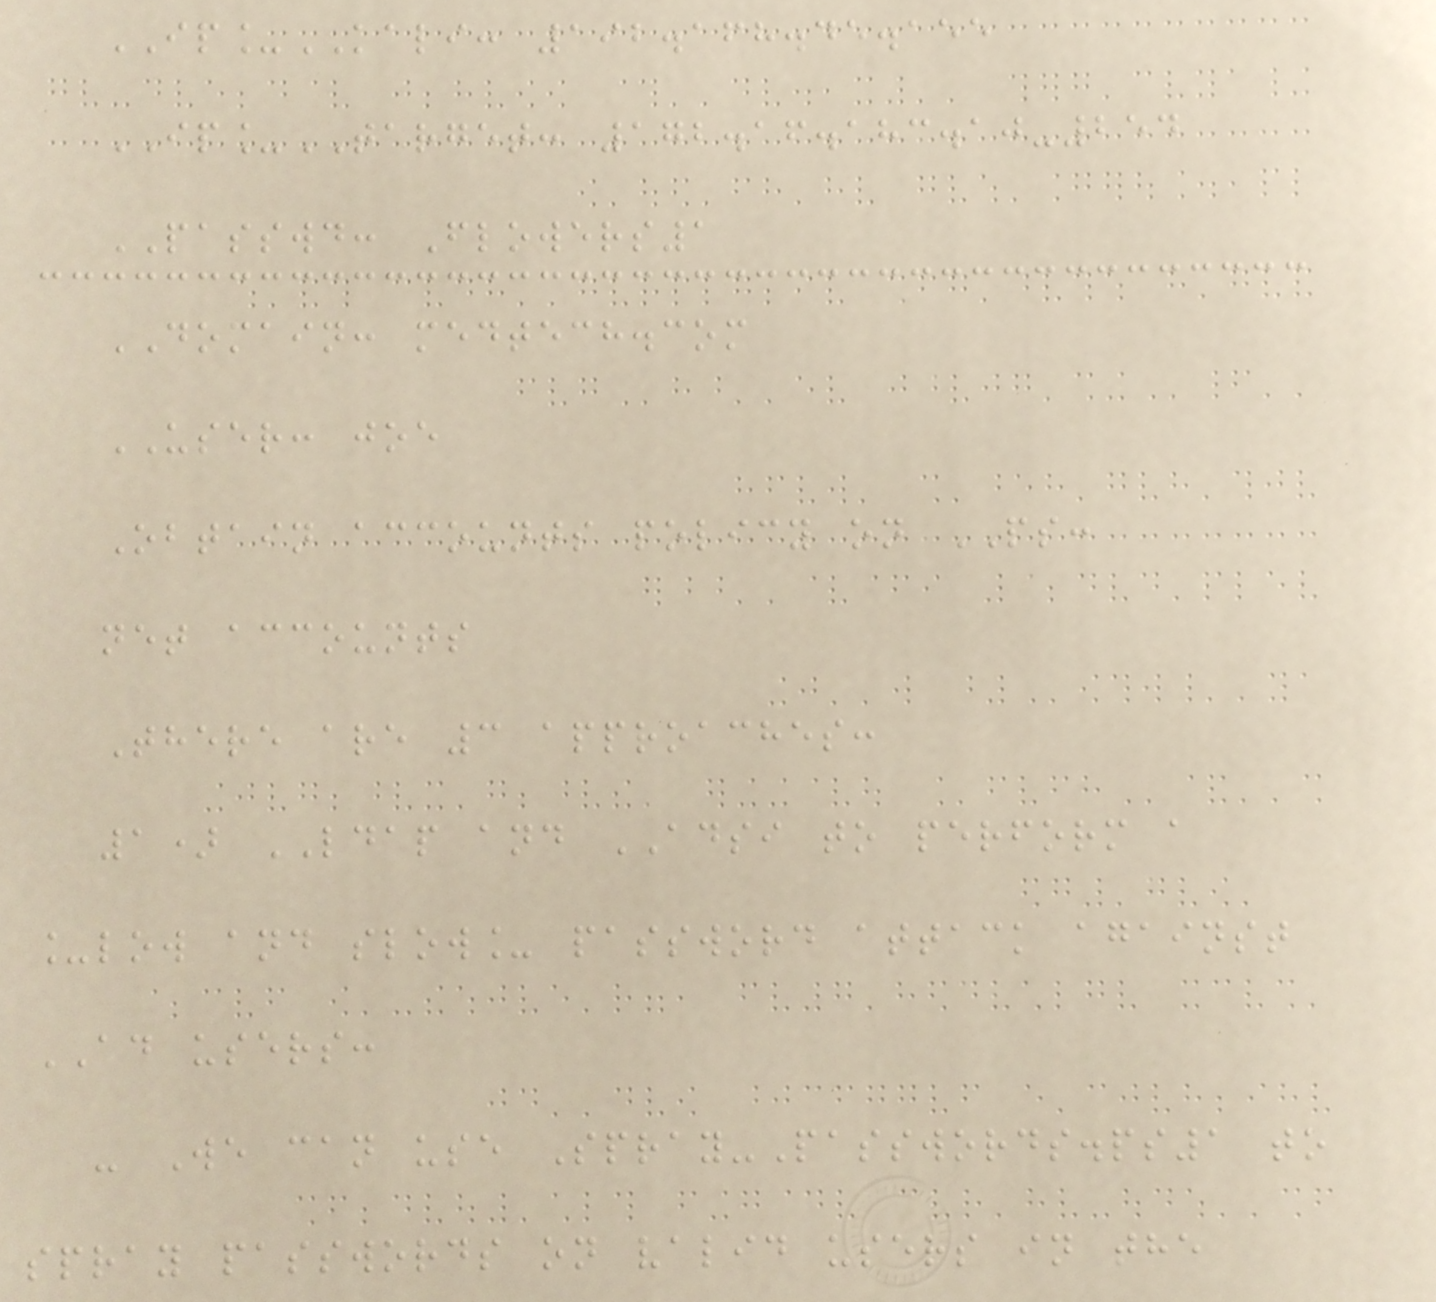IP_KALI: 192.168.45.155
IP_TARGET: 172.16.183.10-254
PASSWD: Flowers1
DOMAIN: medtech.com
USER: joe
Obtain accounts policy on PS:
net accounts
There are 3 approaches:
1) LDAP and ADSI to perform a
_low and slow_ password attack against
AD users:
- We can use Spray-Passwords.ps1 to
spray passwords on valid users in the
